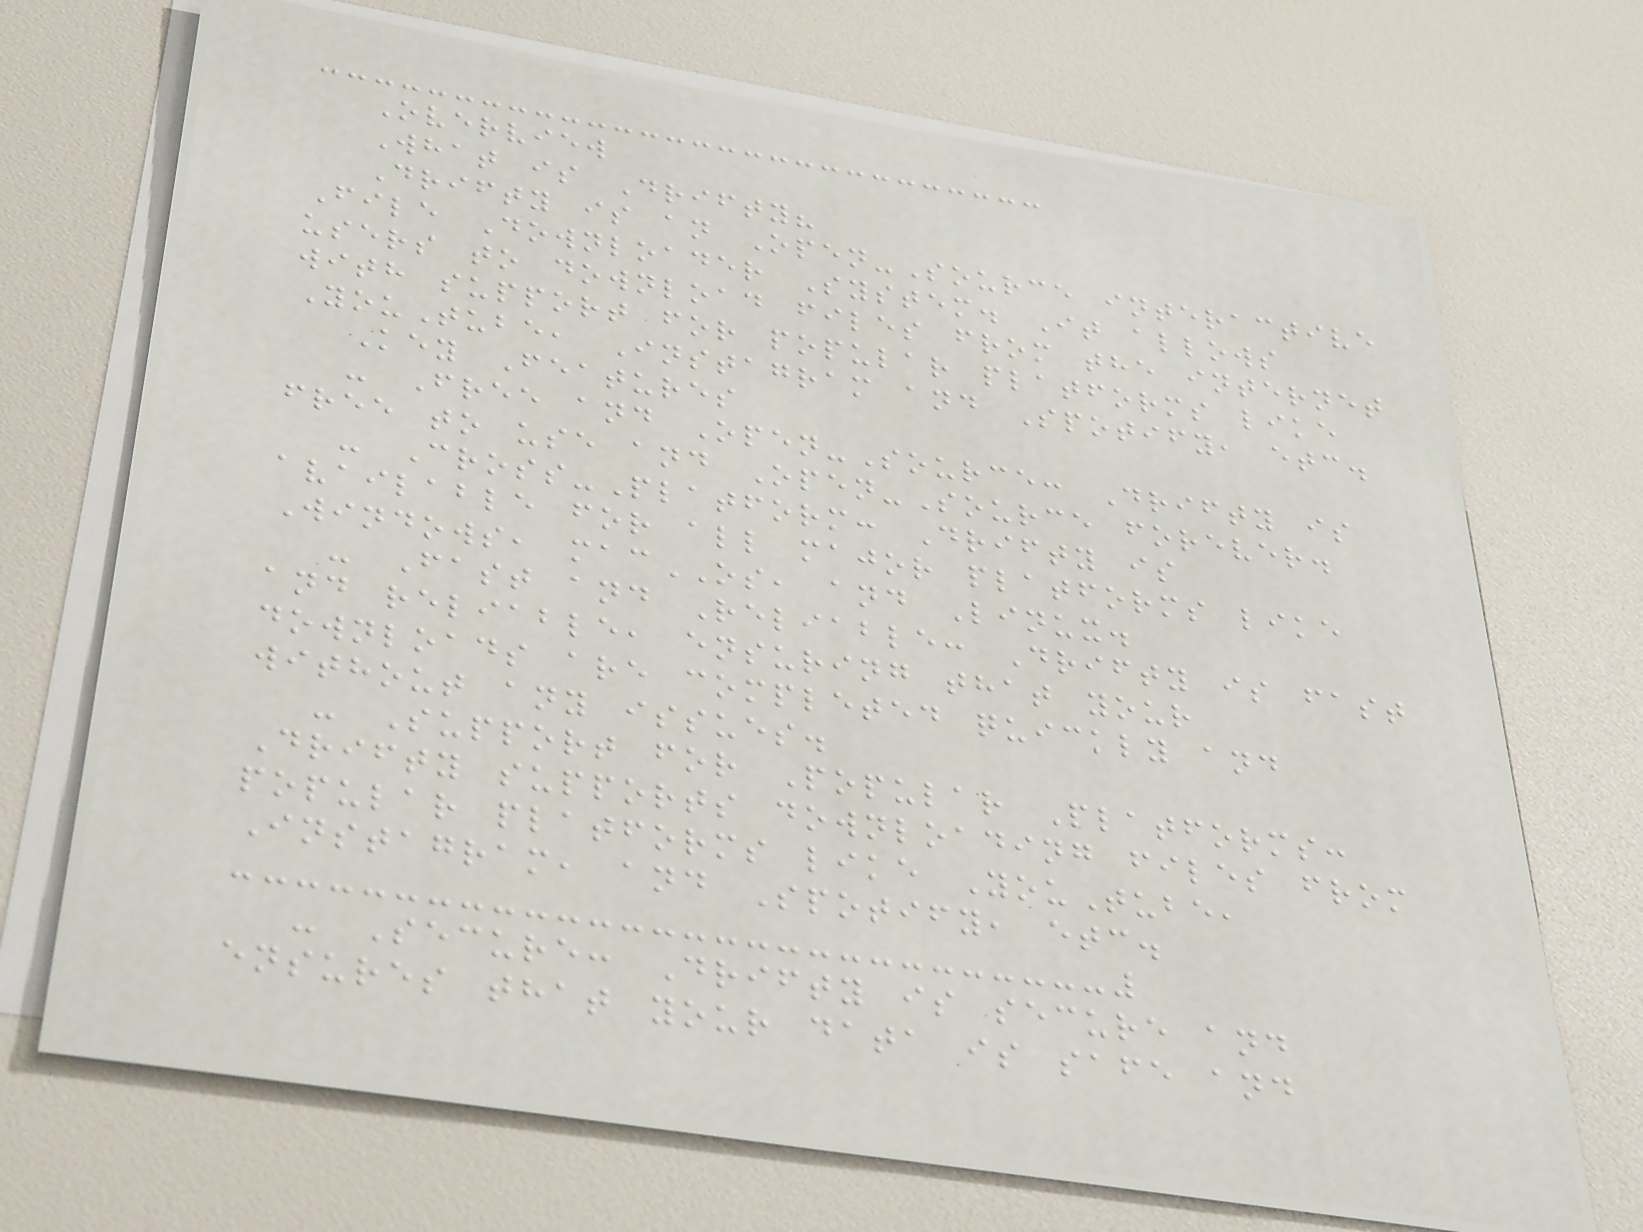Overview
What is Drifty?
Drifty is an Open-Source interactive
File Downloader System. It allows
users to download files from the internet
with support for popular platforms like
YouTube, Instagram and Spotify, etc.
Key Features
- Free and Open-Source: Drifty is
free to use and Open-Source forever.
- Cross-Platform: Drifty is
available for all major platforms like
Windows, macOS, and Linux.
- Fast and Reliable: Drifty is fast
and reliable, ensuring that your
downloads are completed quickly and
without any issues.
- Support for Popular Platforms:
Drifty supports downloading files from
popular platforms like YouTube,
Instagram, and Spotify, etc.
- Secure: Drifty is secure and
ensures that your data is safe and
